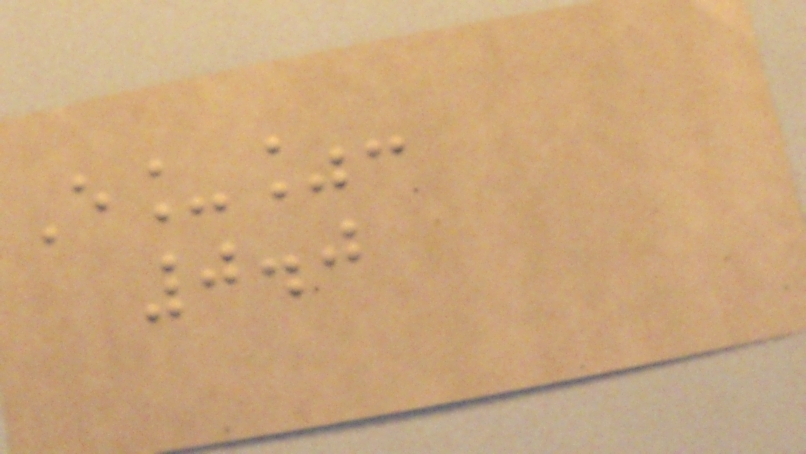E_%:
0.0
